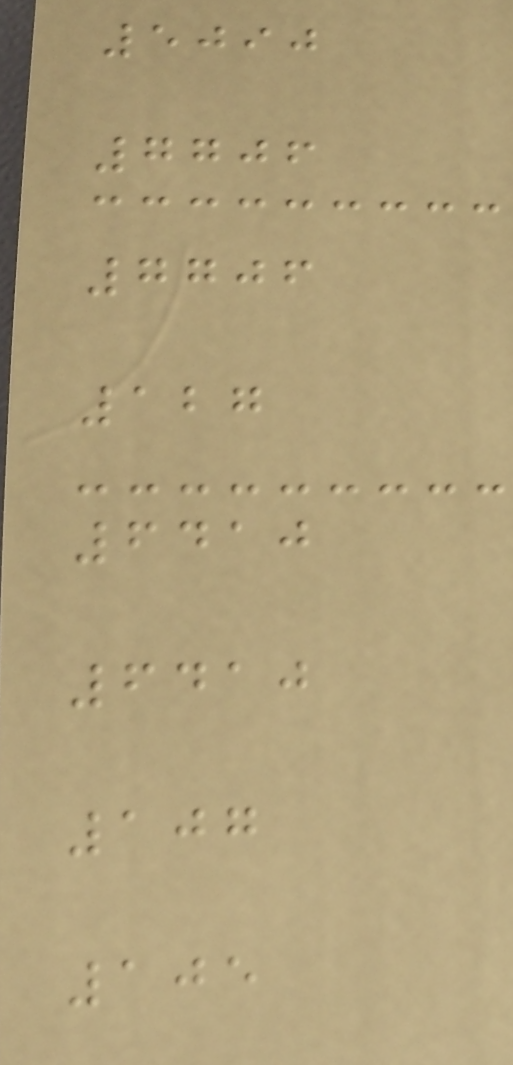5090
7706
7706
127
6410
6410
107
105
